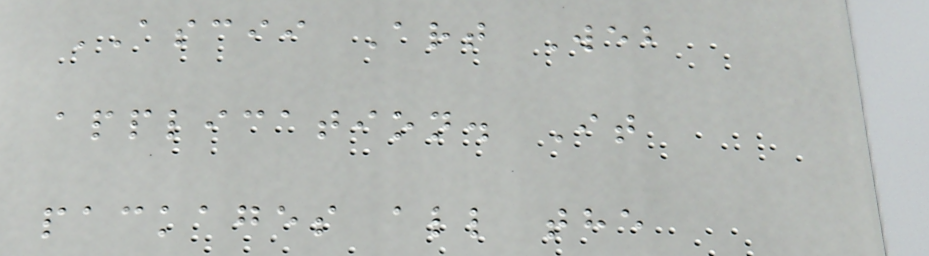ASCII Art Web
application. It
packages all the
